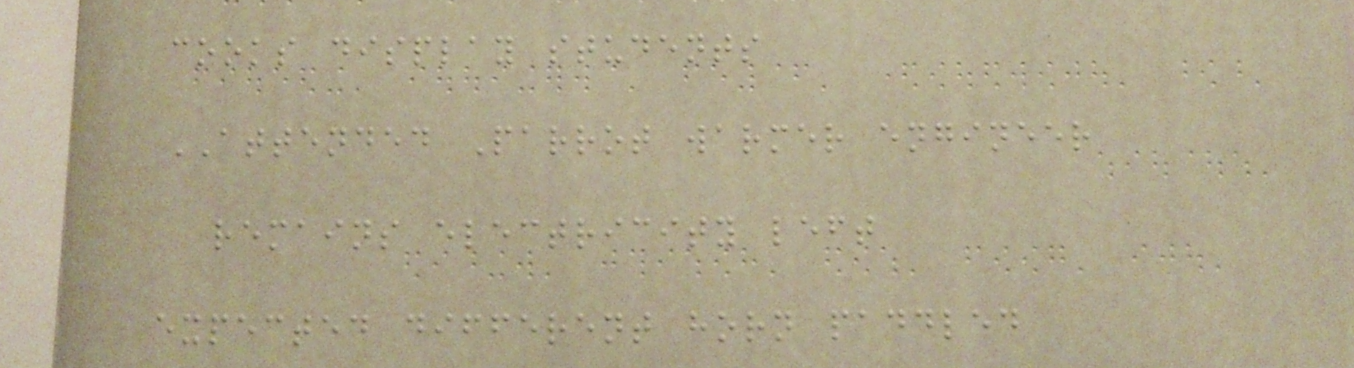cooks display students
ATTENDED Parrot warmer engineer
remains electricity left
expected different horn paddled
